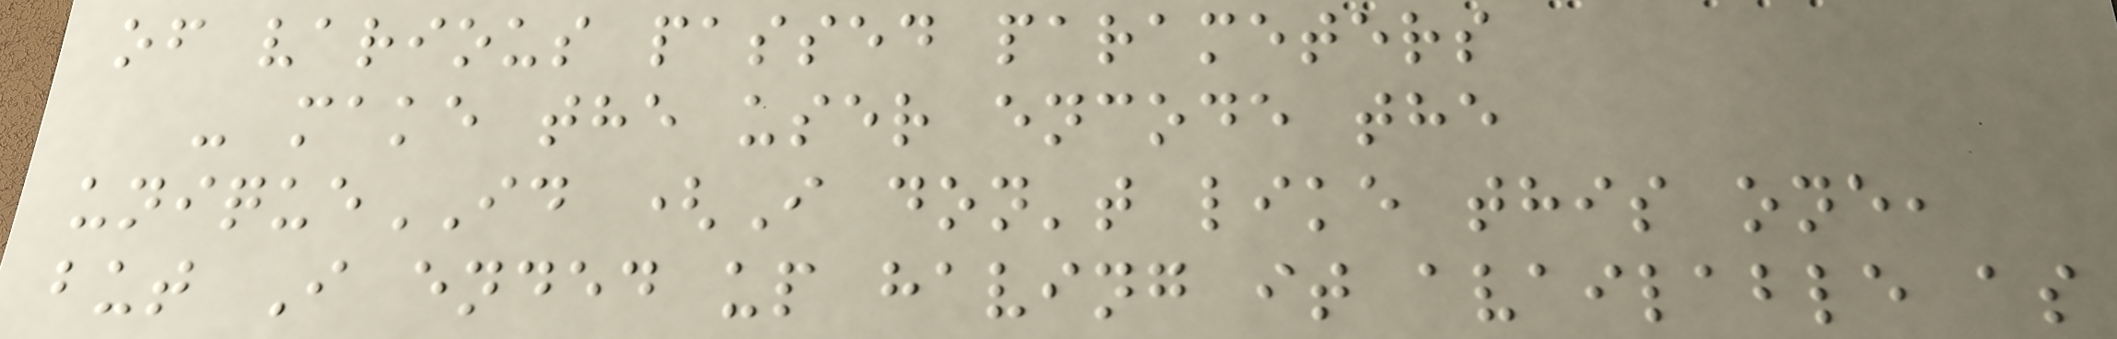of various passed parameters
- make the user encode the
uniqueID (I don't like this one,
but I ended up having it available as
